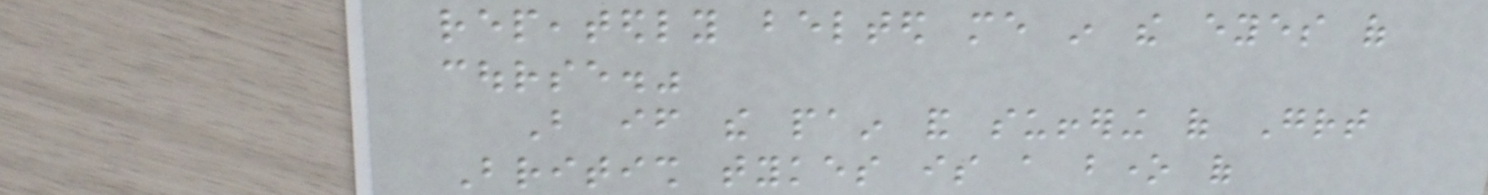repeatedly belted me in the eyes of
course."
But if the pain and suffering of Great
British tykes is a bone of
